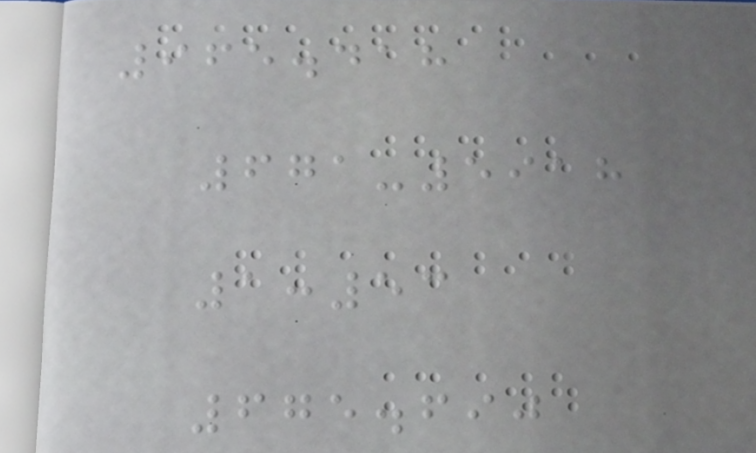965.418
671-5918
1:53
675.690
